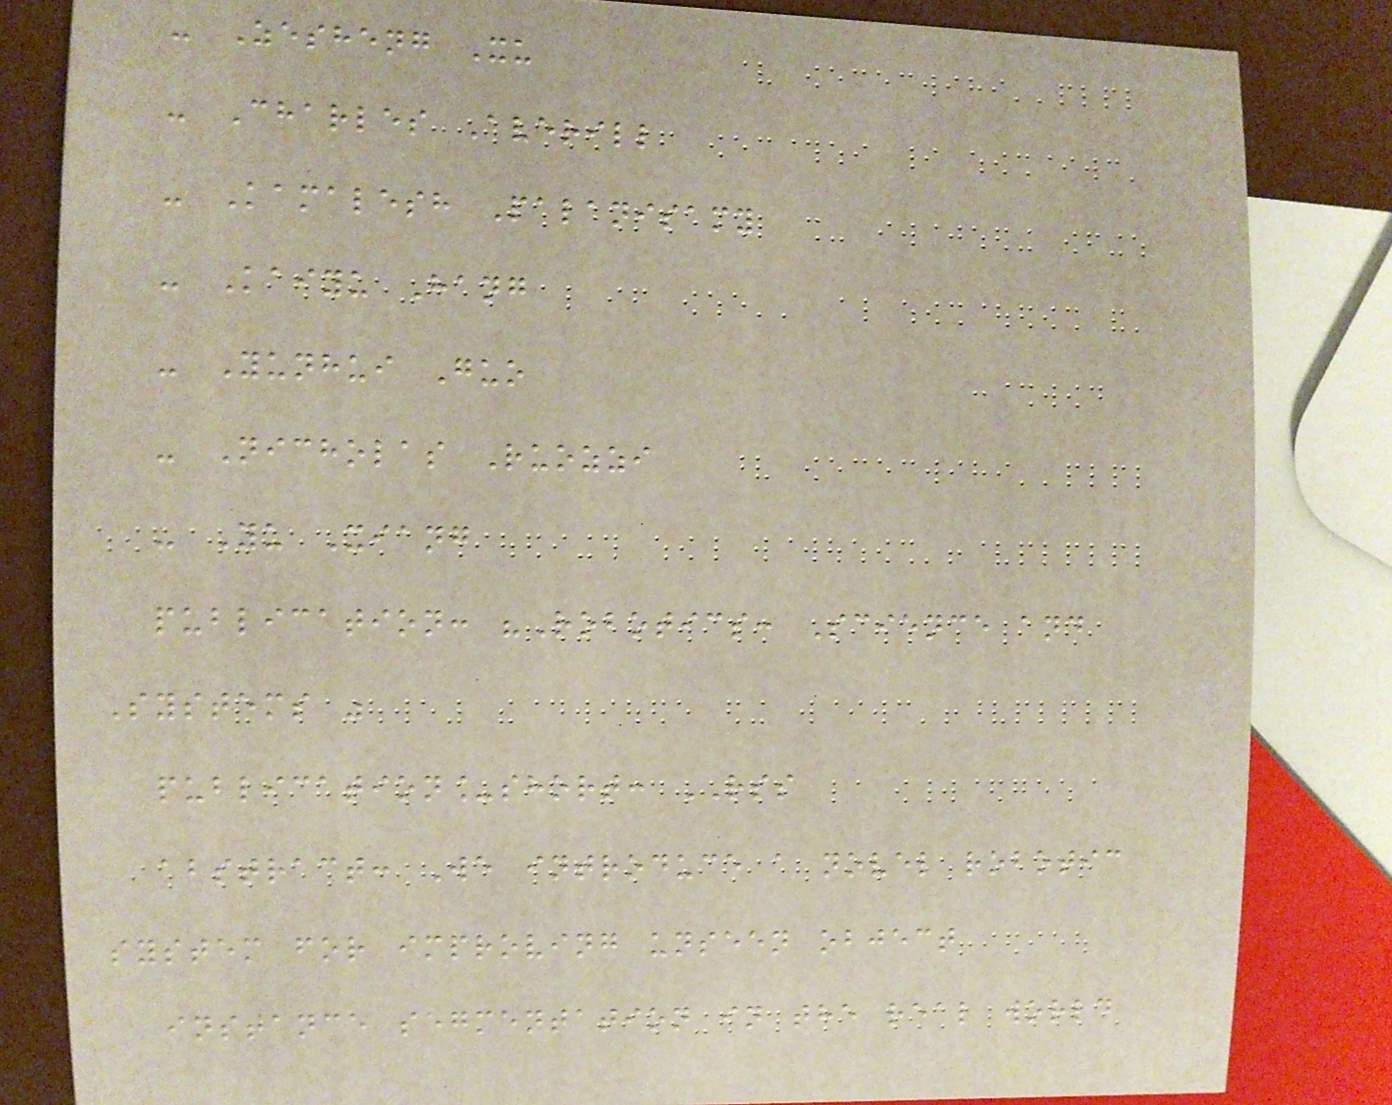- Zesheng Xu
- Charles Averill
- Kamalesh Palanisamy
- Kaiyu Hang
- Yunhui Guo
- Nicholas Ruozzi
- Yu Xiang
publication: "Robotics: Science and
Systems "
publication_short: RSS
abstract: We introduce a novel robotic
system for improving unseen object
instance segmentation in the real world
